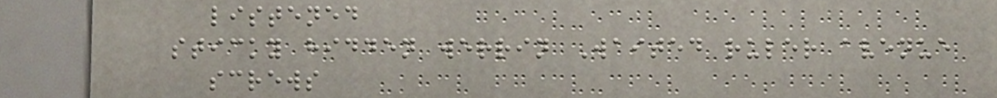listened
sticky hidden werrin Waited ruler avenue
screws
